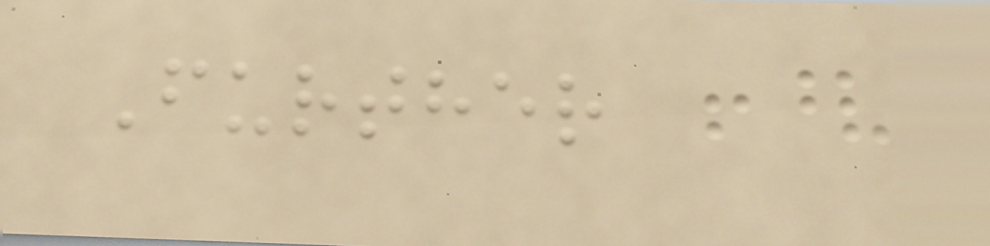Further
